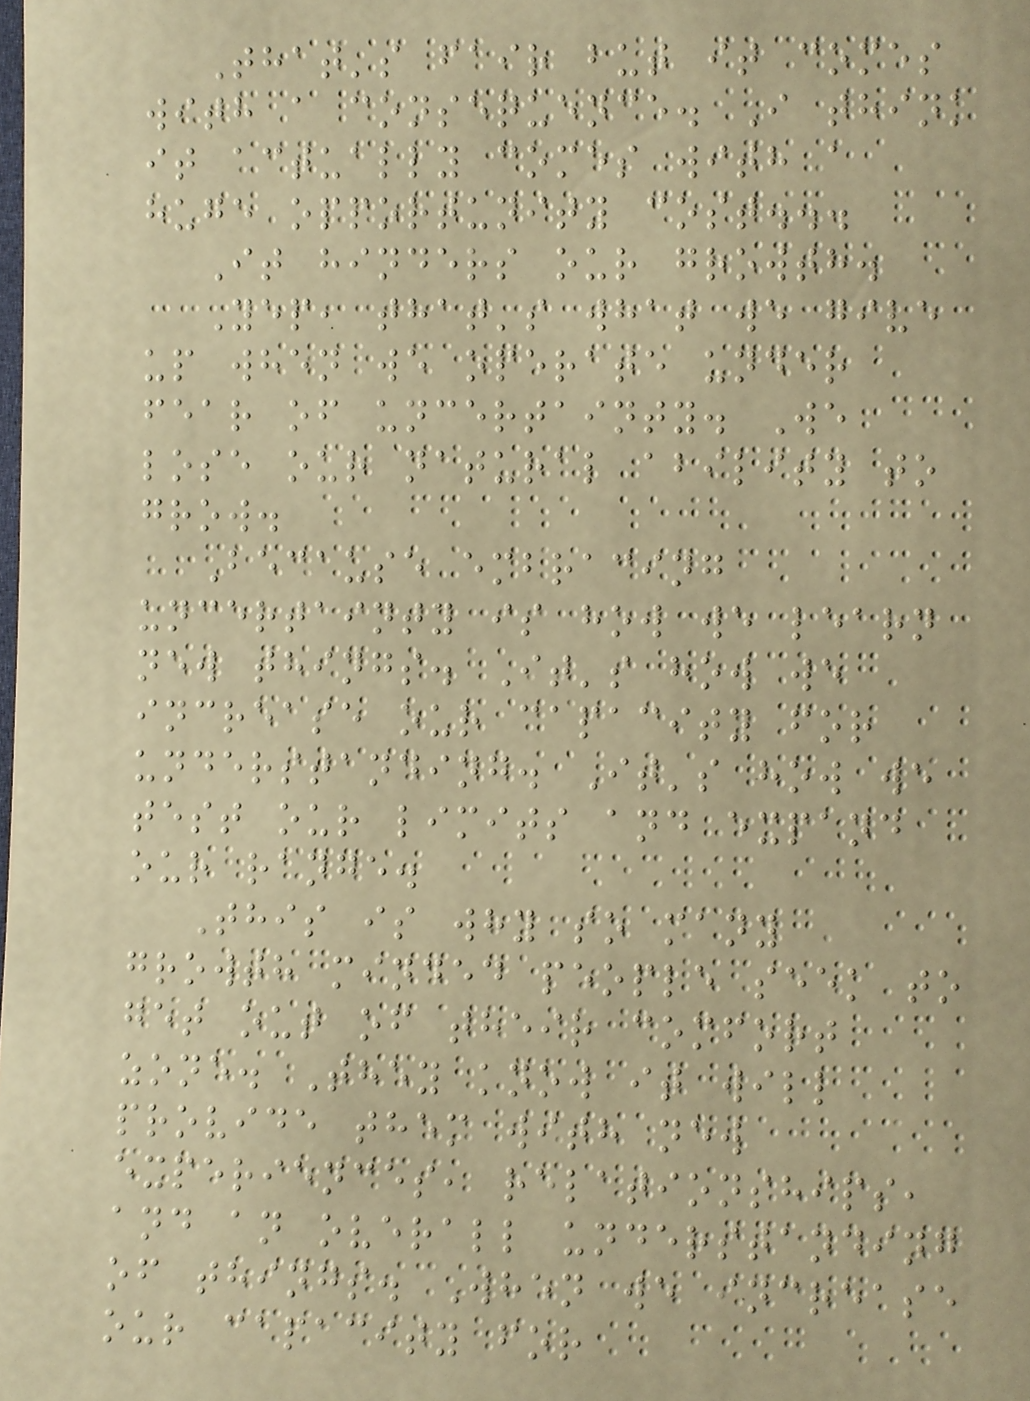That's fair but it comes
with a consequence. I think
it actually comes with a
huge opportunity cost...
It hinders our growth.
Yep, that's what we give
up when we operate under
fear of uncertainty. We
lose our natural ability to
grow.
Because embracing
uncertainty is how we learn
new things. It's how we
increase our capacity for
understanding. It's how we
test our limits and expand
our range.
This is why so many
growth minded people seek to
get out of their comfort
zone. They know it will
provide them with new
experiences, relationships,
and an overall understanding
of things. When we increase
our capacity for
